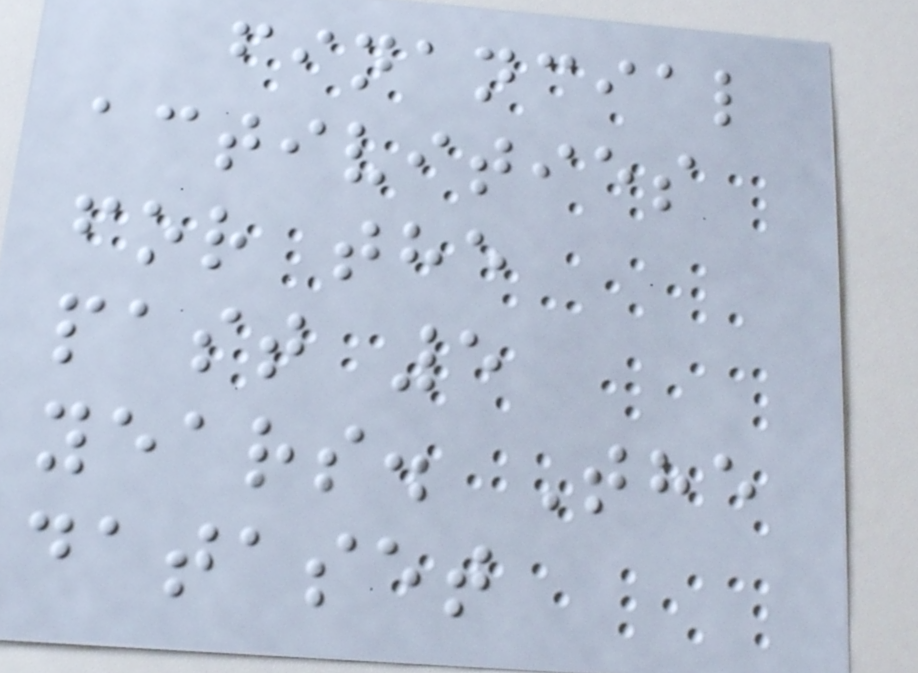financial
activities
for the
past 5
years. The
dataset
